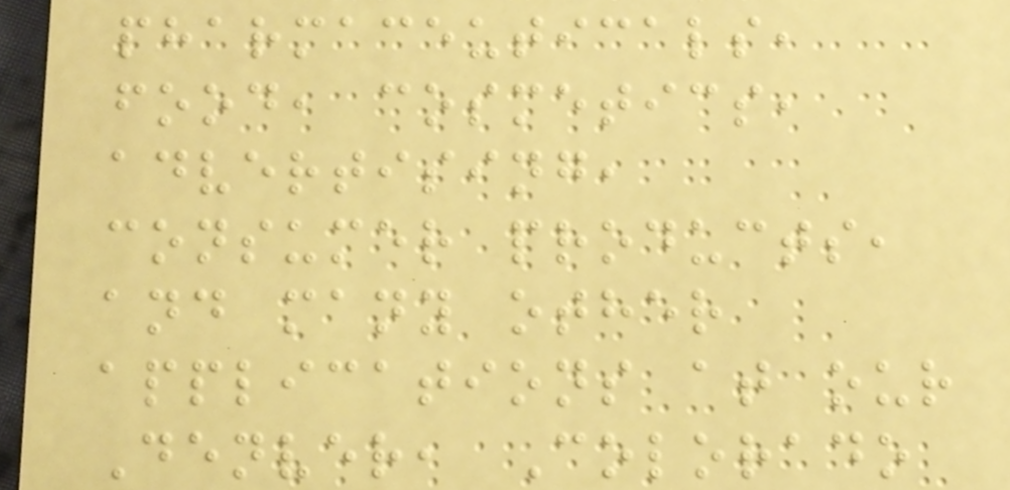pharmaceuticals,
food, cosmetics,
advertising,
consumer products,
and many other
applications at our
Denver, Colorado
